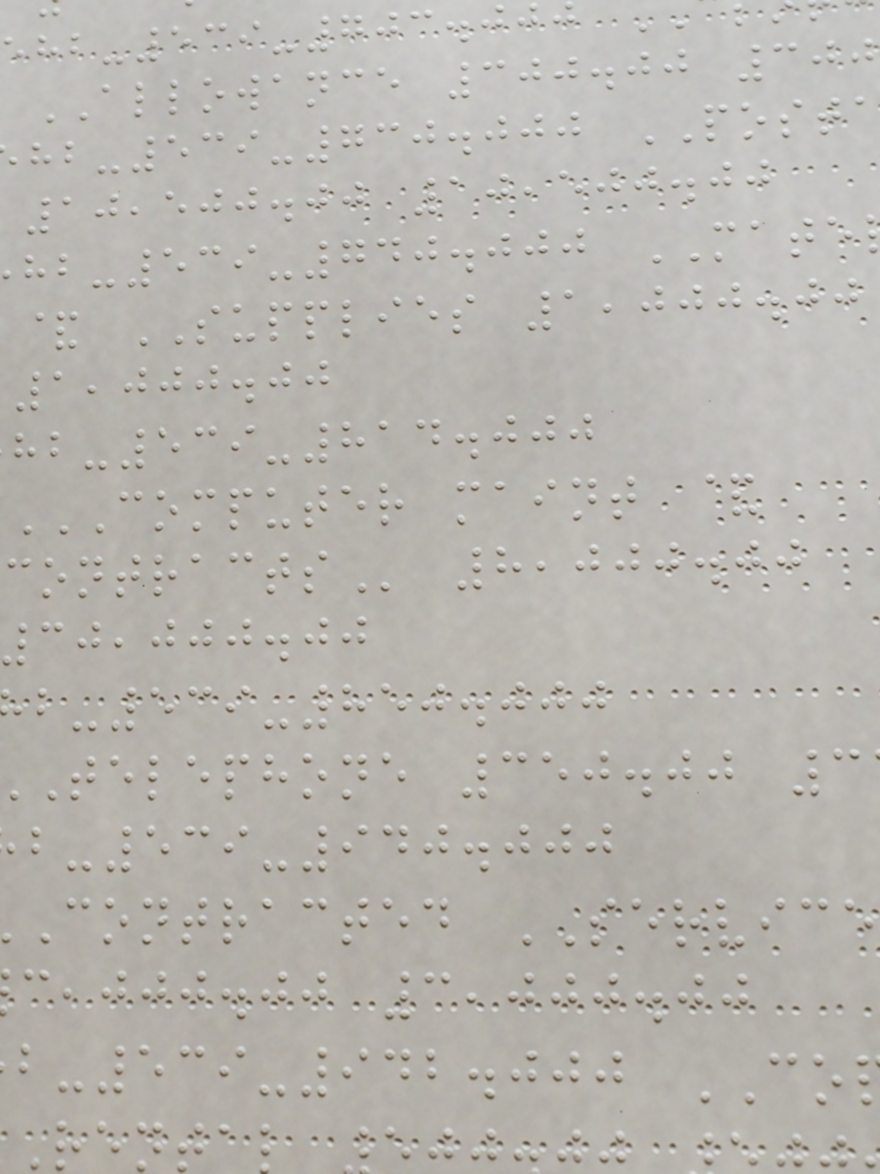ALLOWANCE 300.00 300
-539-730.000 POST
10,500.00 10,500.00
-539-740.000 MATE
& SUPPLIES 1,000.00
1,000.00
-539-814.000
COMPUTER MAINT &
8,000.00
30,000.00
-539-850.000
telephone 350.00 3
-539-940.000
contracted SERVICE
,jjj.jj 3,000.00
-539-942.000 CO
